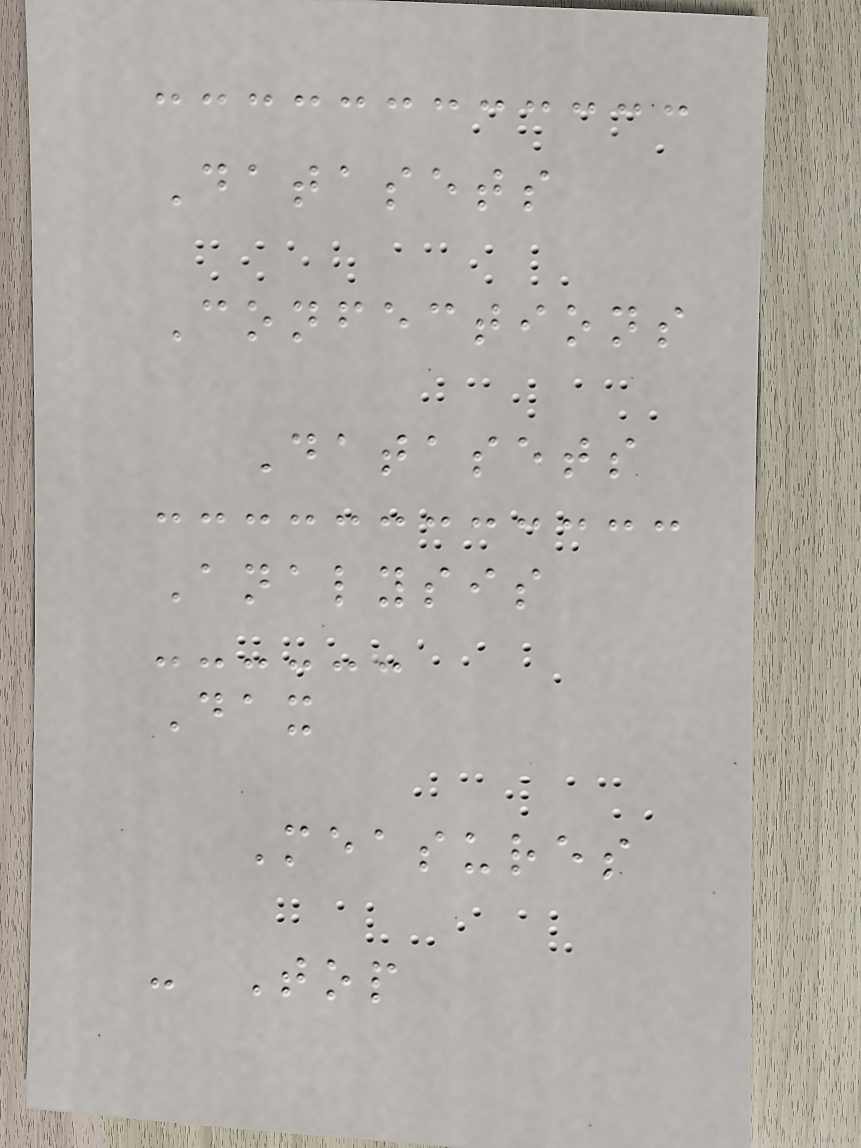Datasets
Confections
Datasets
Analysis
Dax
Measures
- Top
